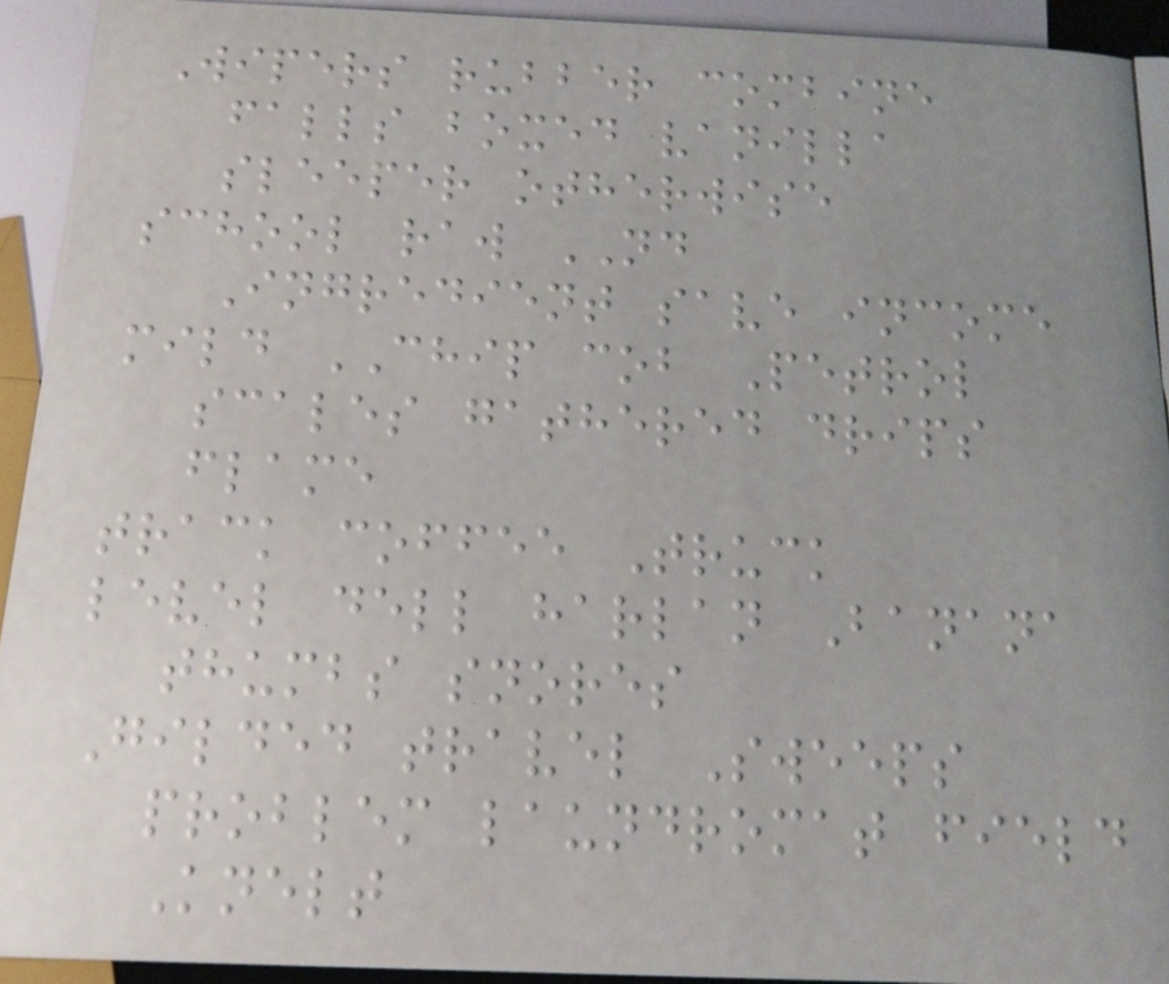Wipers rubber combine
falls boxed vanilla
sleeper otherwise
school raw ND
Ingredient save income
mild CHIP cob Petrol
scales gathered drips
flame
track coffee Truck
level dell harlan Banana
thumbs snores
Gilded travel Sweeps
problem laundromat field
Knelt
